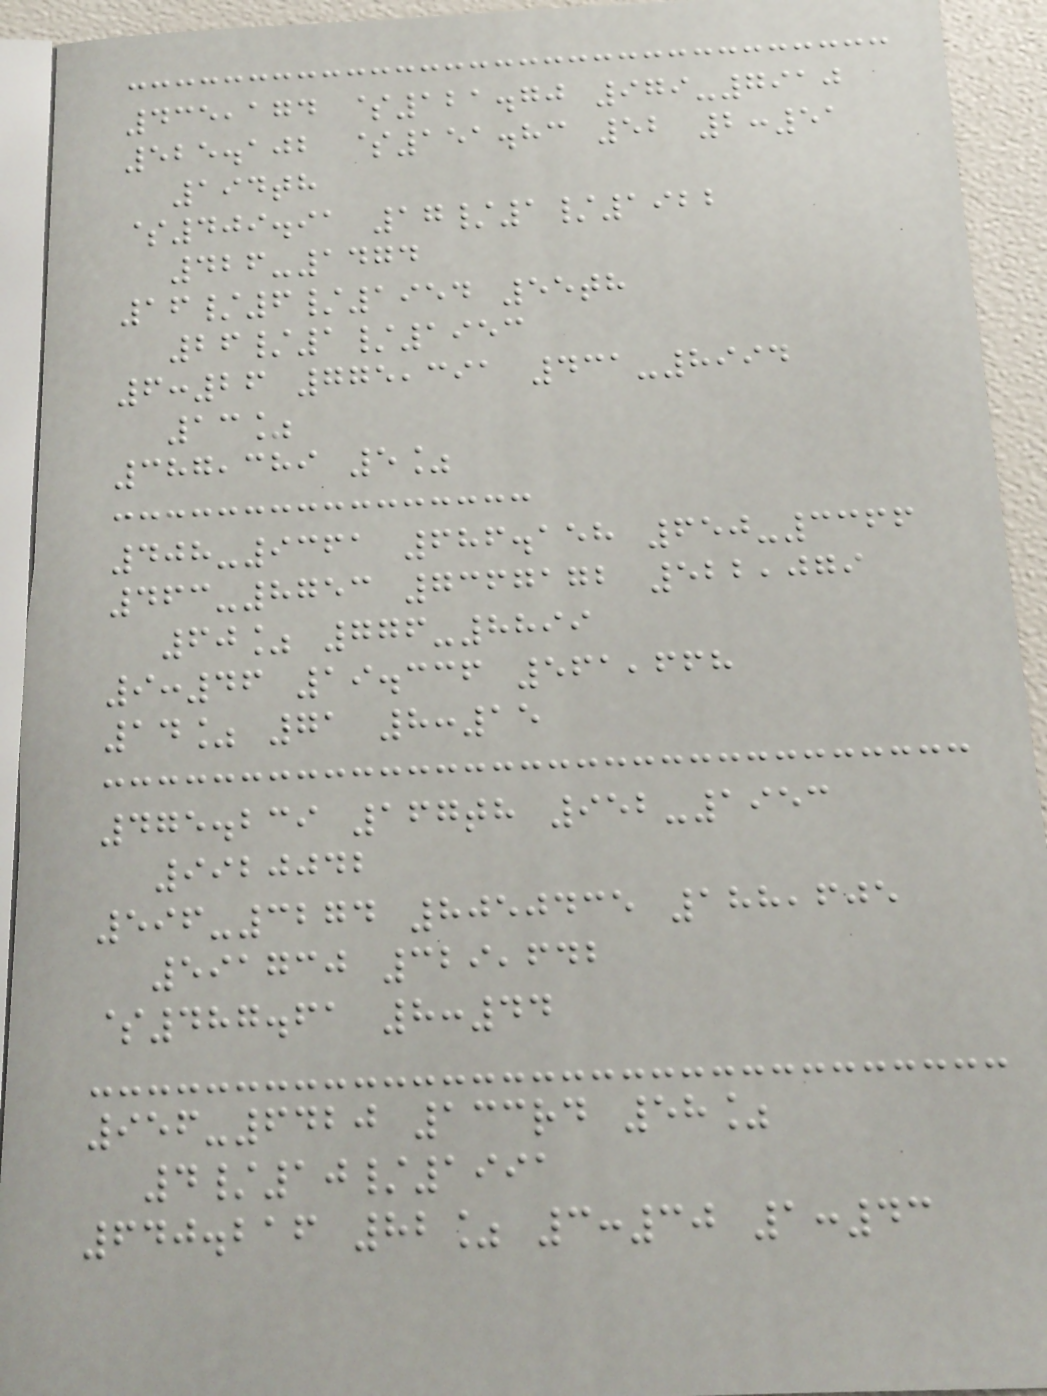435,174 $121.70 979-7910
525.102 $151.83 52 2:51
194th
$409.91 17/1/1922
426-1474
16/6/1954 55th
26/1/1953
6:26 775,391 431-8994
13%
387,389 5%
408-9361 686.158 650-3366
463-8753 7367172 522,079
60% 776-8899
9:46 19.336 561,668
14% 71 8:15
475.239 167th 952-1953
9920042
596-3274 8050435 188,605
591730 329,642
$487.61 8:44
956-6420 133rd 58%
4/10/1991
640.216 82% 3:30 1:43
